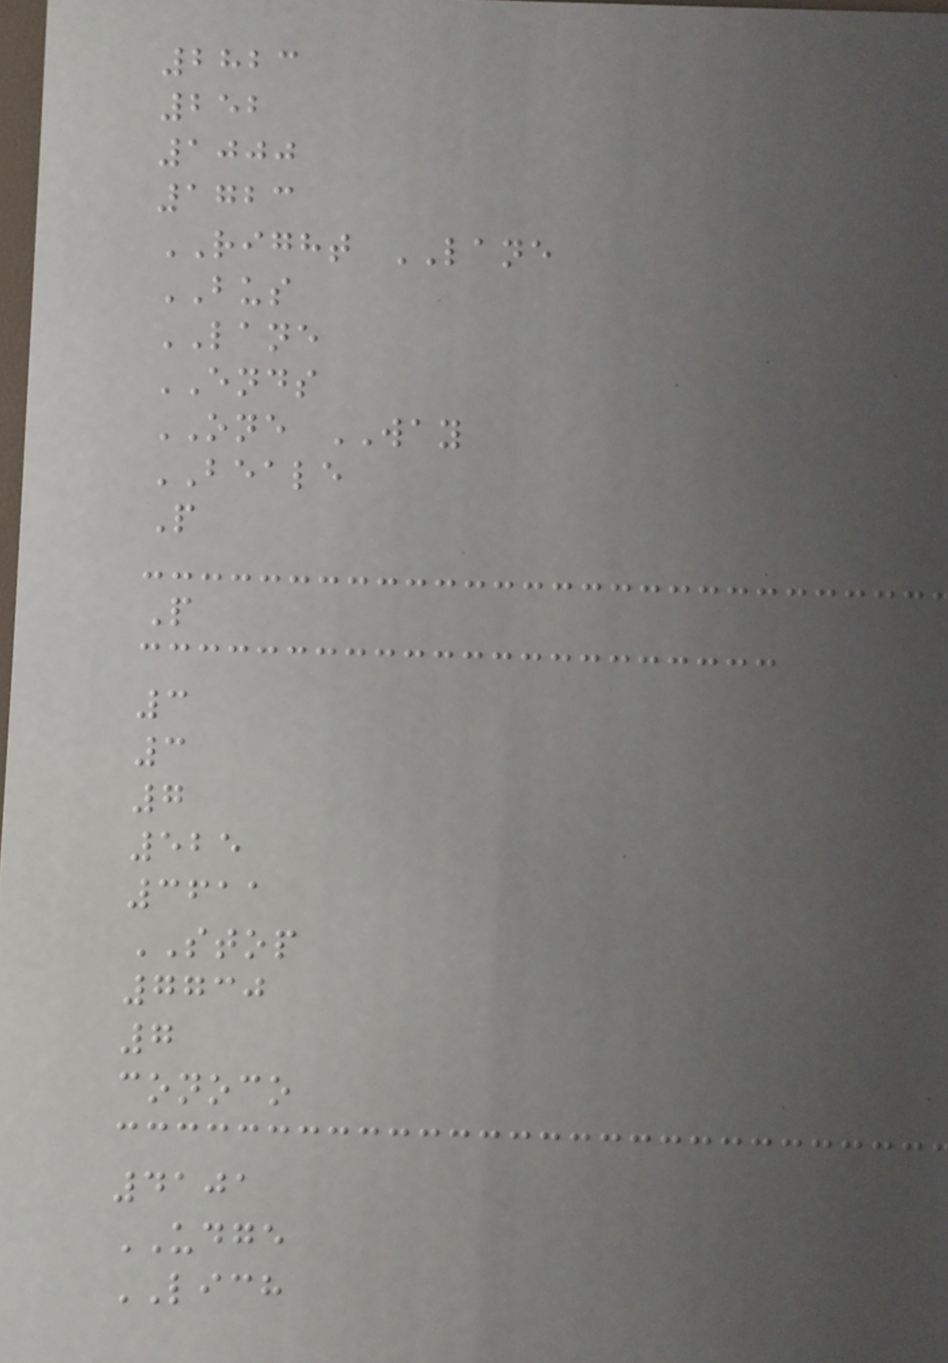2823
252
1000
1723
RIGHT LANE
BUS
LANE
ENDS
ONE WAY
BEALE
P
P
3
3
7
525
3611
STOP
7730
7
conoco
4101
UDGE
LICH
